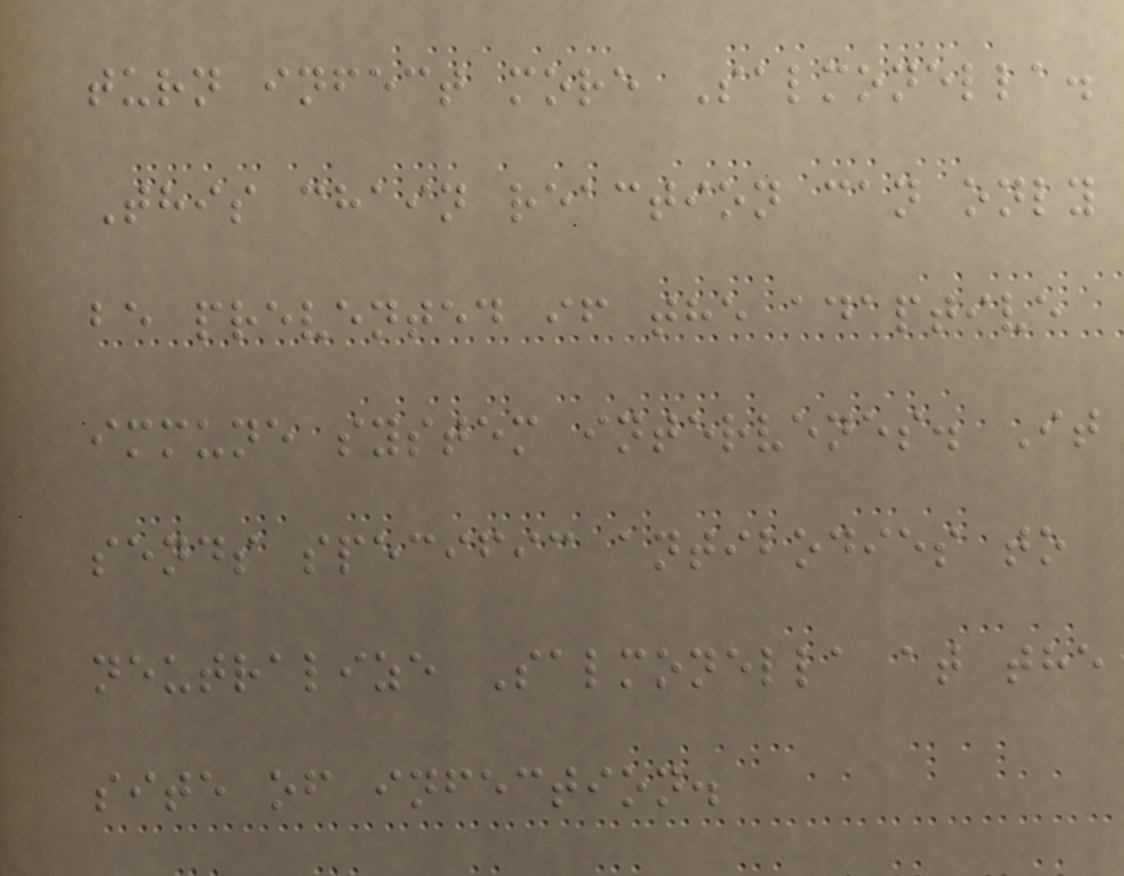turn infect more Salmonella.
This chain reaction can only
be prevented if the adaptive
immune system intervenes. It
sends specific antibodies to
neutralize Salmonella at the
site of infection.
